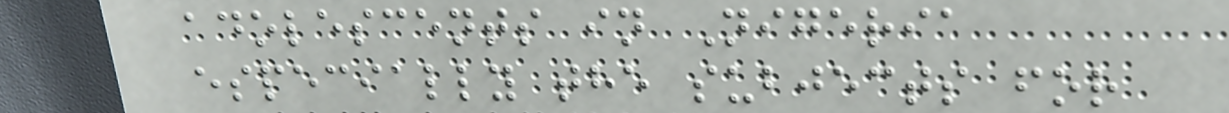adolescents in Nigeria
especially the subjects for
